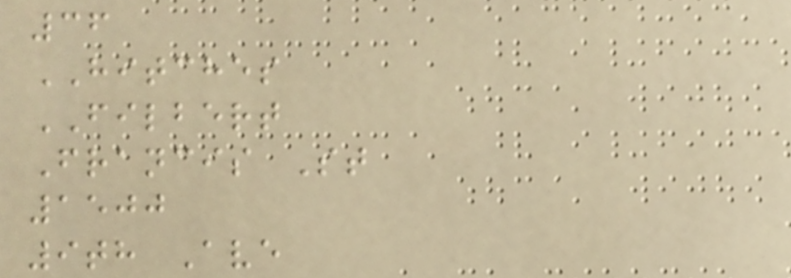36
HITCHES
FILBERT
Francis St
1500
9th Ave
